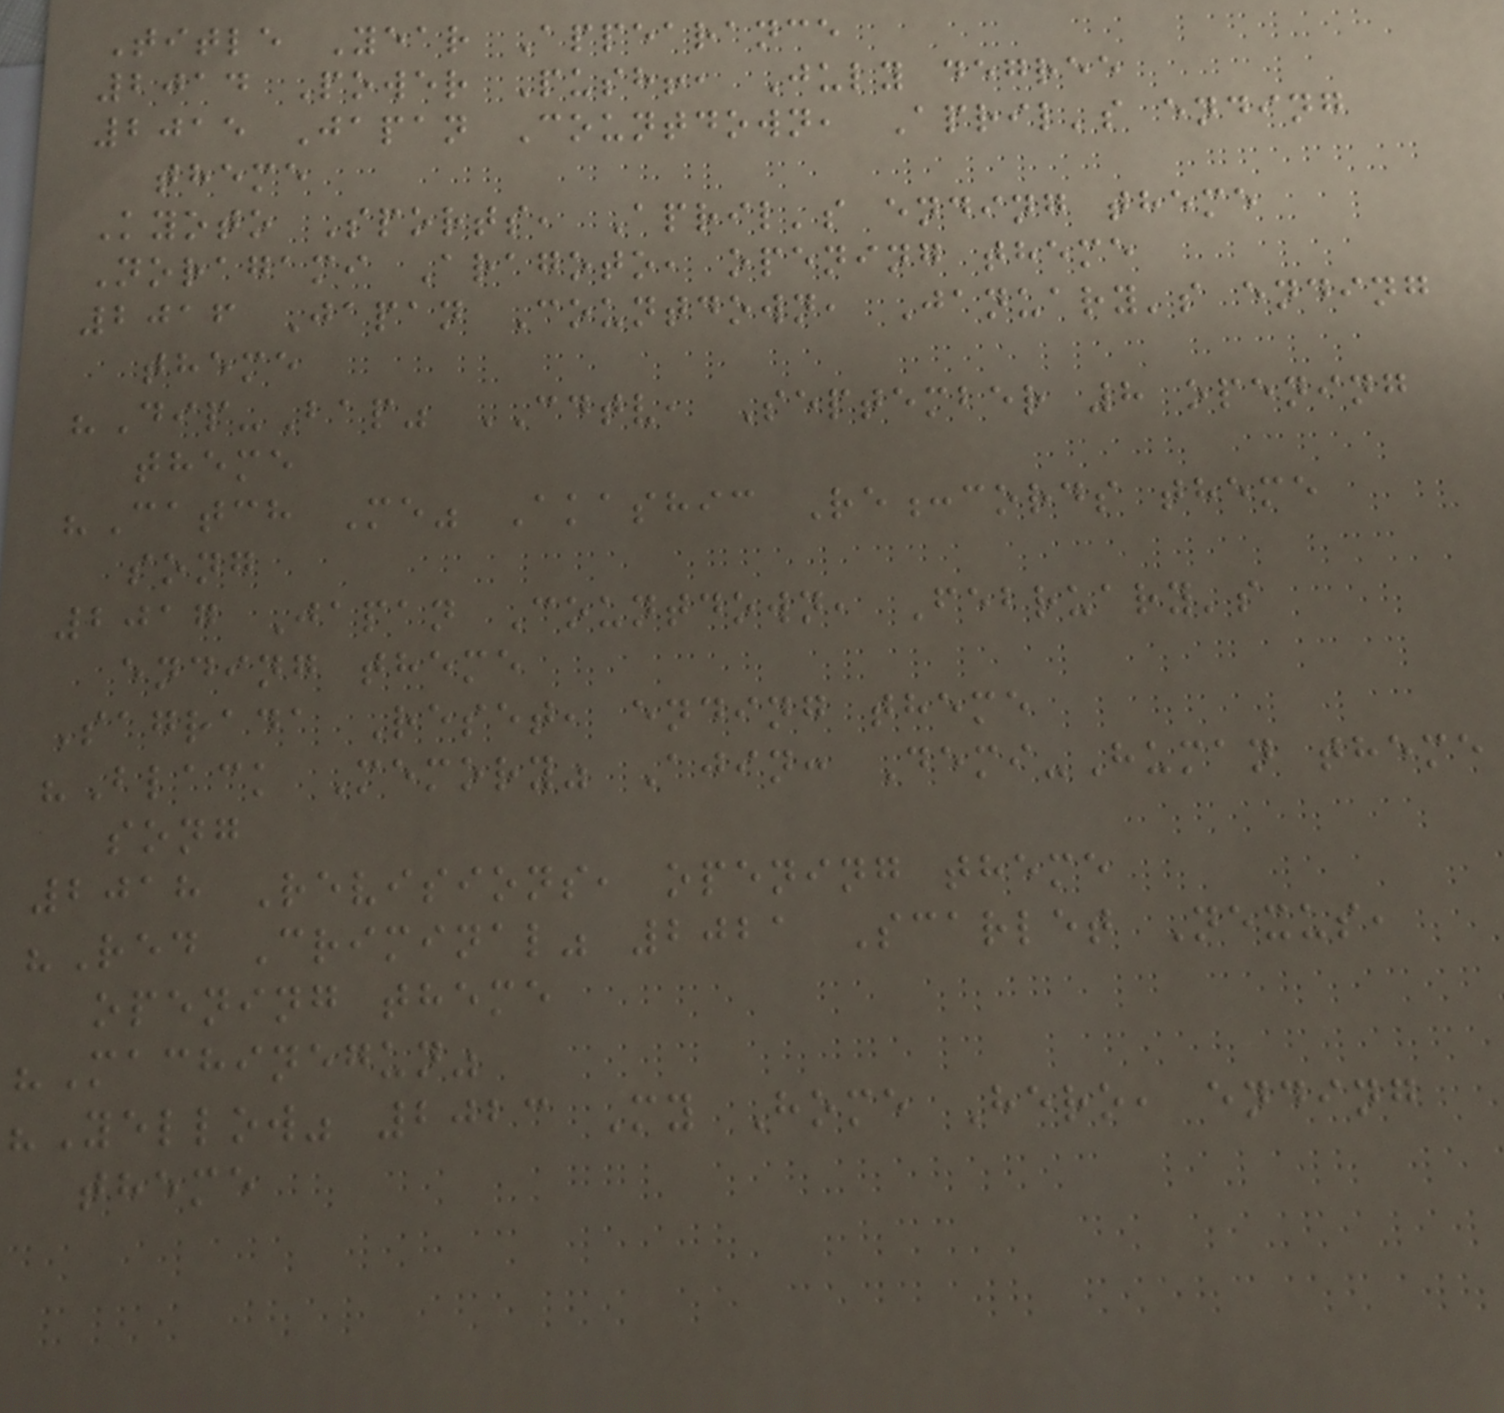Title Year Appearance
2014 Power Push!, July degree
2015 Japan Countdown, April's ending
theme
Kyoto Sports, April's ending theme
Noragami Aragoto, opening theme
2016 Japan Countdown, January's ending
theme
"Dip-Bap" CDTV, September 8 opening
theme
"Catch Me" Akashic Re:cords theme
song
2017 Japan Countdown, February's
ending theme
Sagrada Reset, ending theme
"Black Memory" Ajin: Demi-Human theme
song
2018 Revisions, opening theme
"Red Criminal" 2021 Scarlet Nexus,
opening theme
"Machinegun"
"Yellow" 2023 My Home Hero, ending
theme
